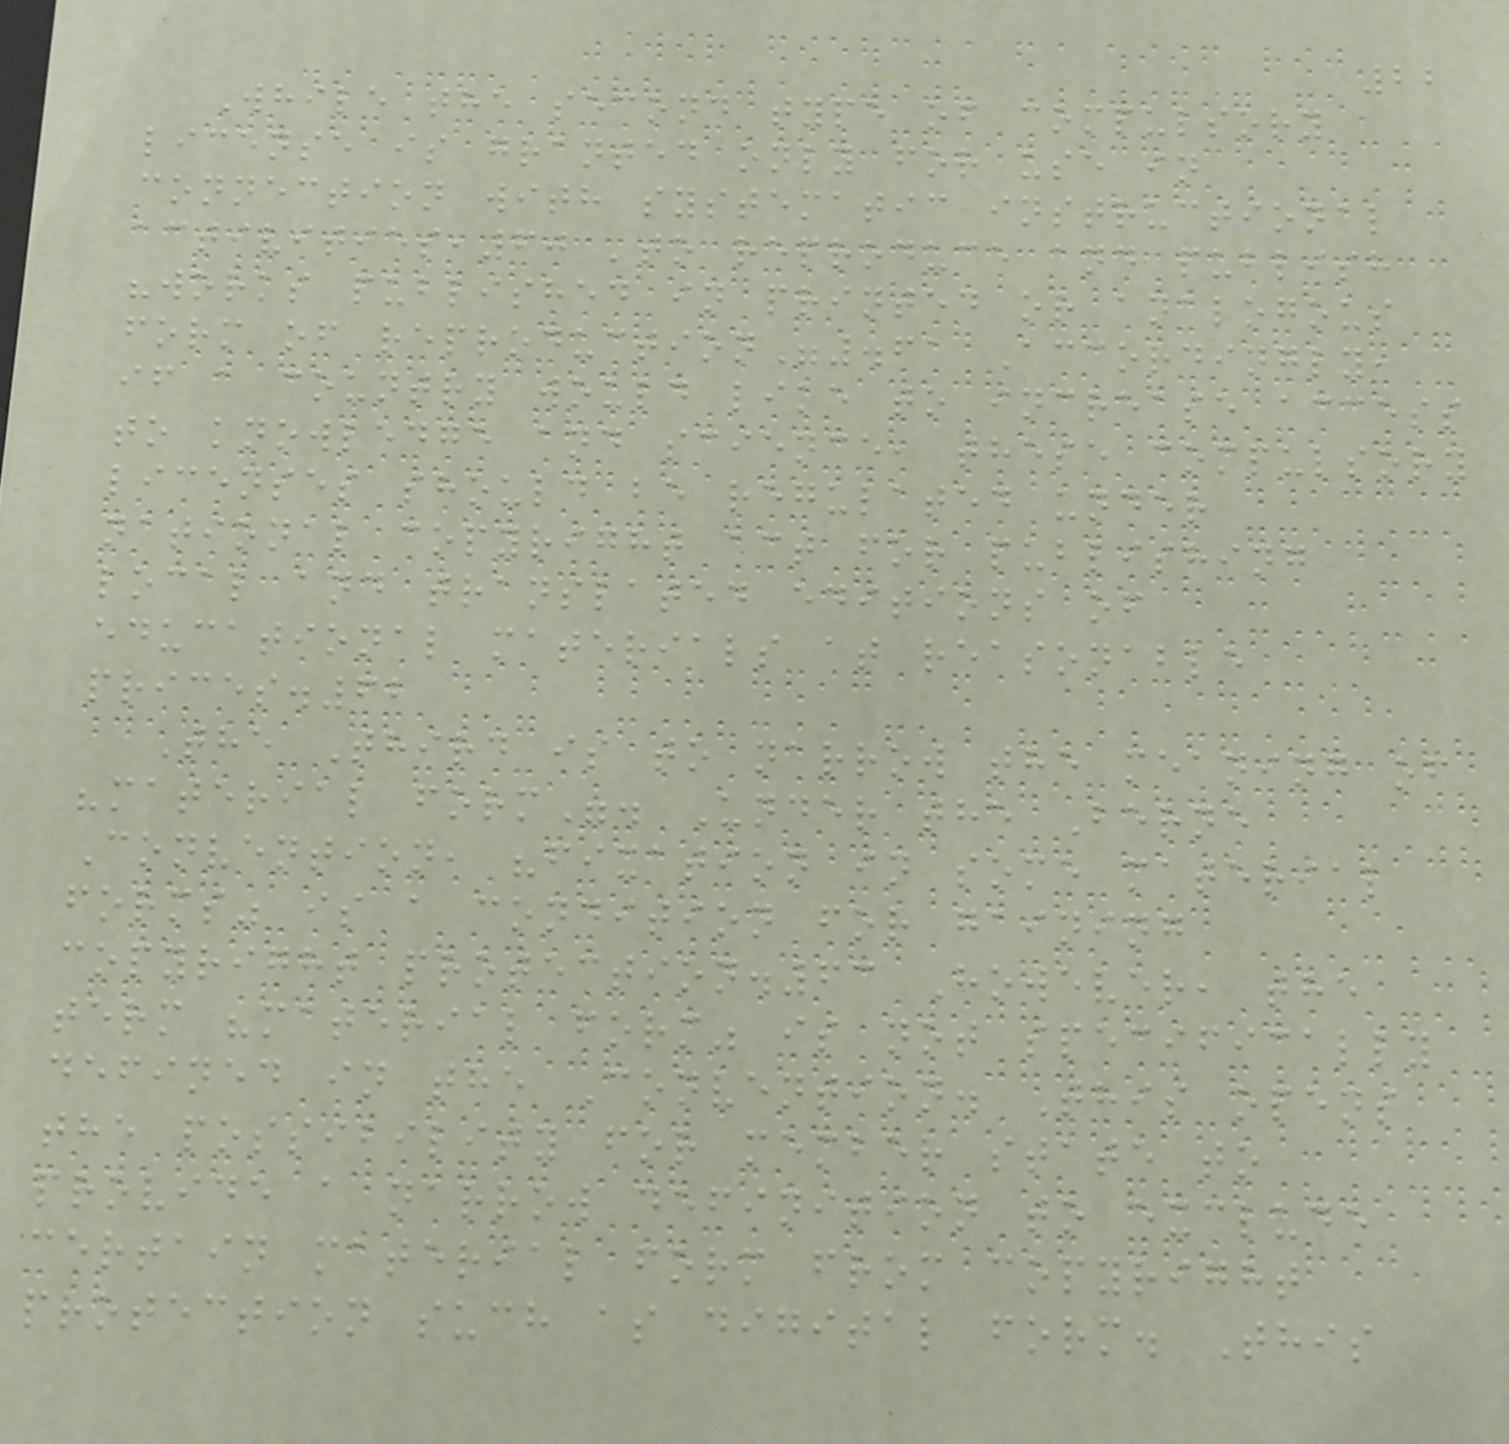22
While the second type of compulsory
license is granted only for use in
connection with systematic instructional
activities,60 'to reproduce and publish
"works published in printed or analogous
form of reproduction".61 Accordingly,
if a country would like to increase access
to knowledge and science, these compulsory
licenses should be regulated under
national copyright act for publishing
local and translated editions of
educational materials at reasonable
prices.62
The Third is to narrow the meaning of
"material form". Under the Berne
Convention, "fixation in some material
forms" is a condition for gaining
copyright protection.63 However, the
term "material form" is not specifically
defined in the Convention. This opens
the possibility for member state to
provide a narrow definition to exclude
certain material form from copyright
protection such as digital form. This
